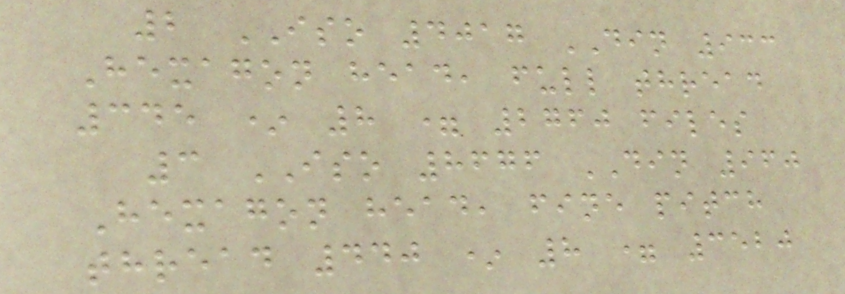2 ISO 4017 DIN 933
Hexagon head, full thread
345 * 8 = 2760 files
3 ISO 8676 DIN 960
Hexagon head, fine pitch
thread 440 * 8 = 3520
